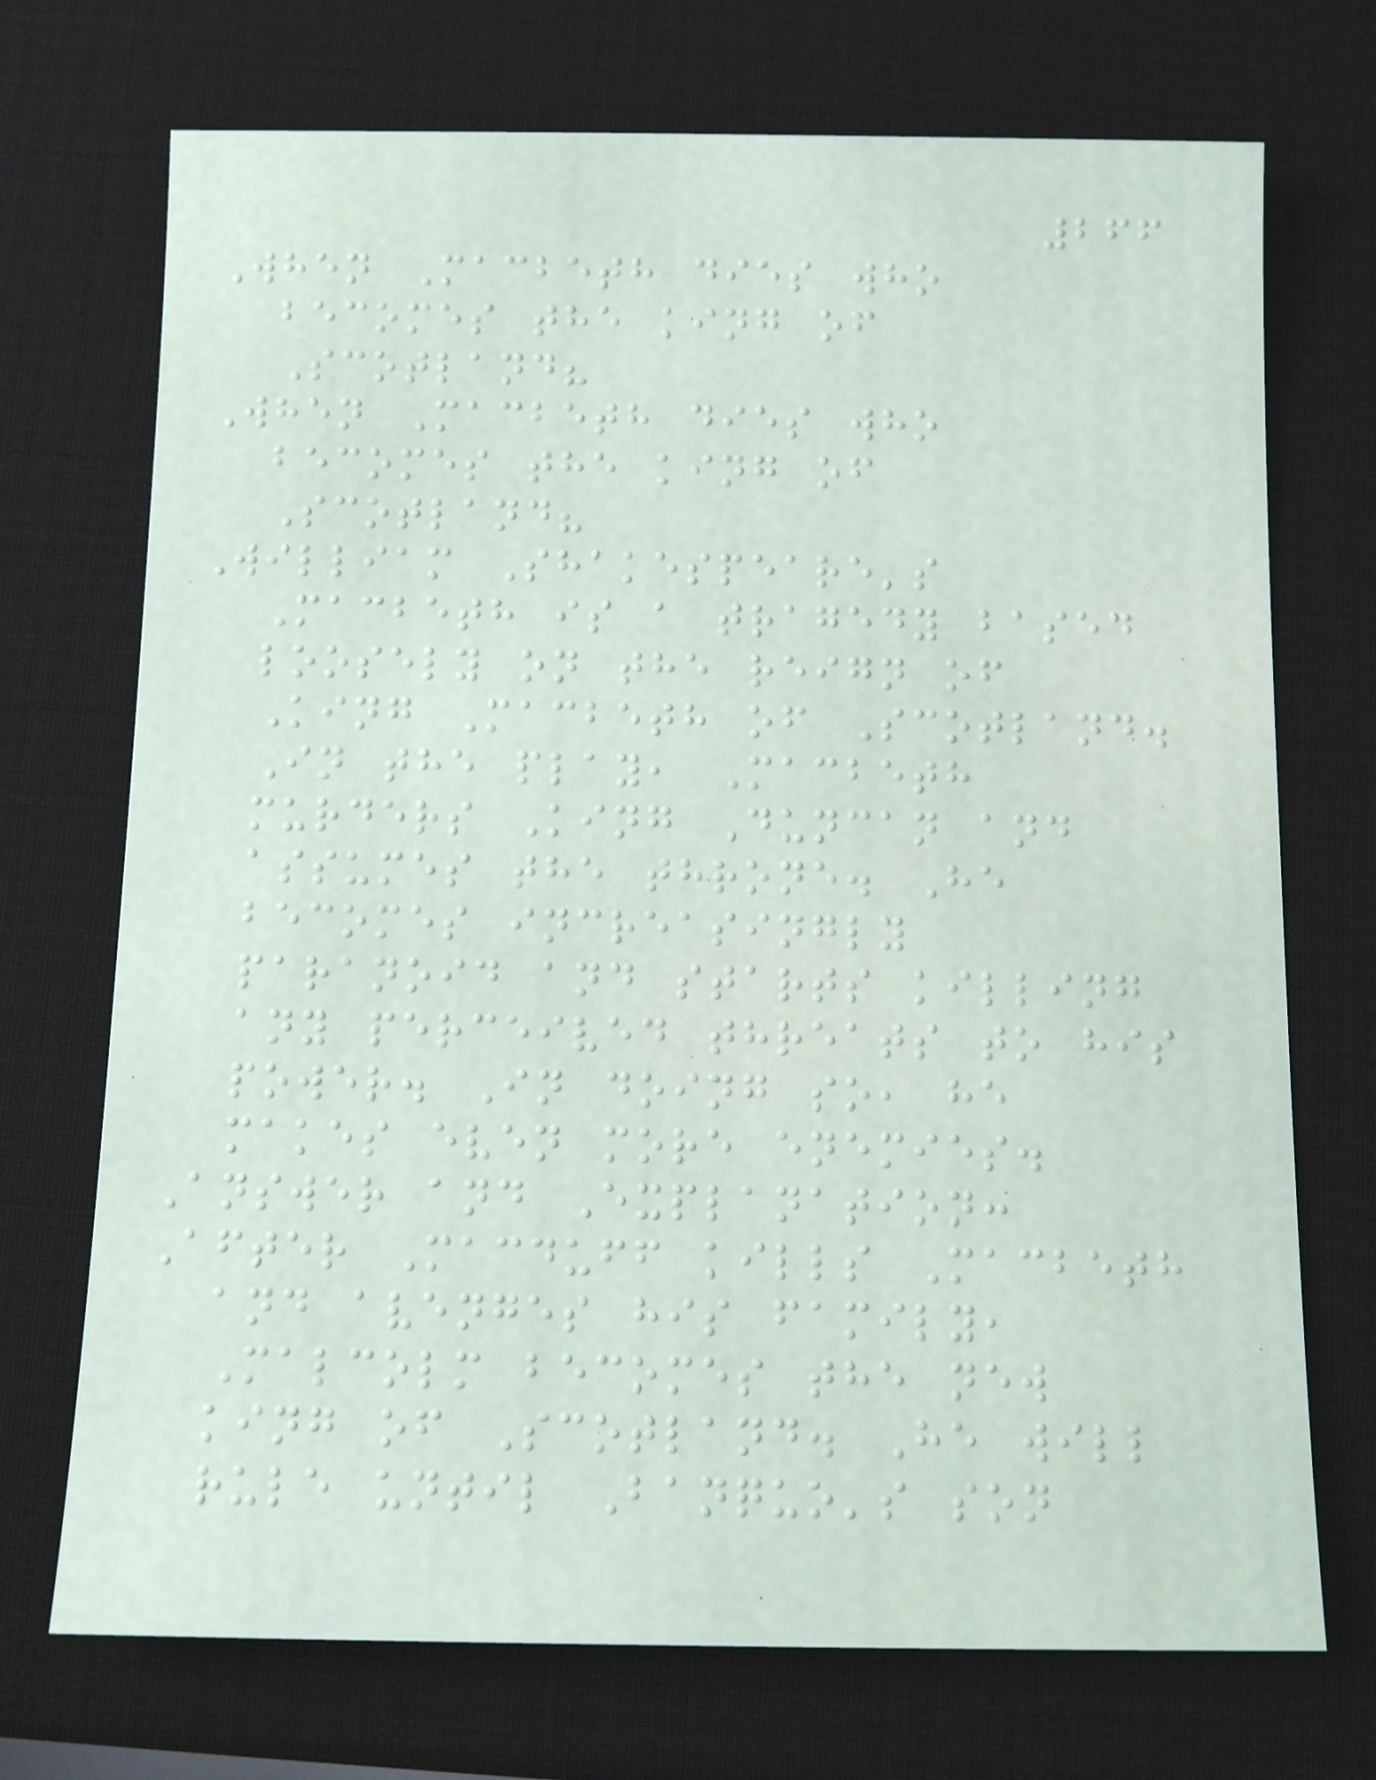266
When Macbeth dies who
becomes the king of
Scotland?
When Macbeth dies who
becomes the king of
Scotland?
William Shakespeare's
Macbeth is a tragedy based
loosely on the reign of
King Macbeth of Scotland.
In the play, Macbeth
murders King Duncan and
assumes the throne. He
becomes increasingly
paranoid and starts killing
any perceived threats to his
power. In doing so, he
makes even more enemies.
Answer and Explanation:
After Macduff kills Macbeth
and avenges his family,
Malcolm becomes the new
king of Scotland. He will
rule until Banquo's son
